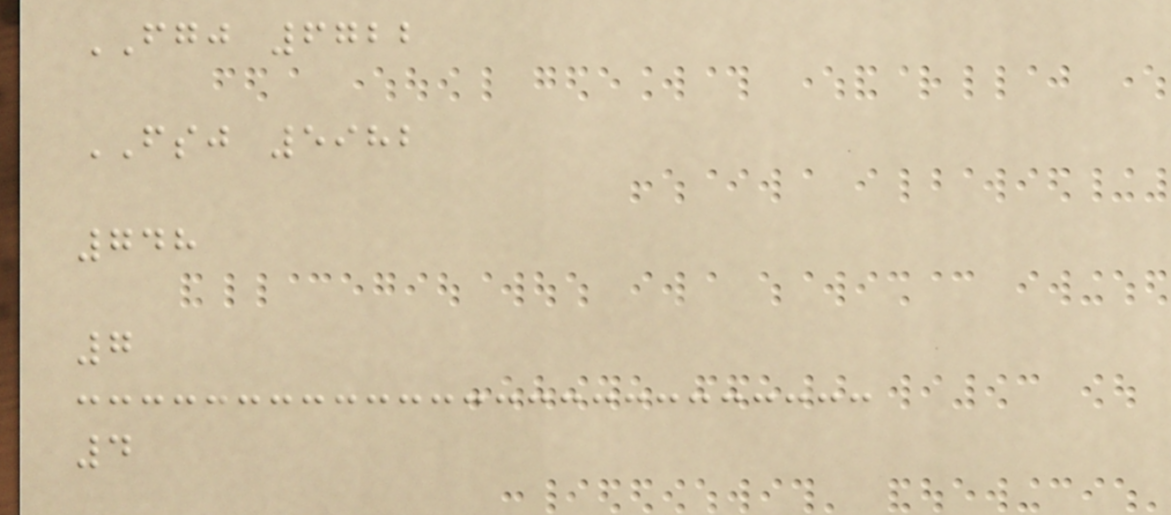FGJ 6722
FSJ 5982
748
7
4
